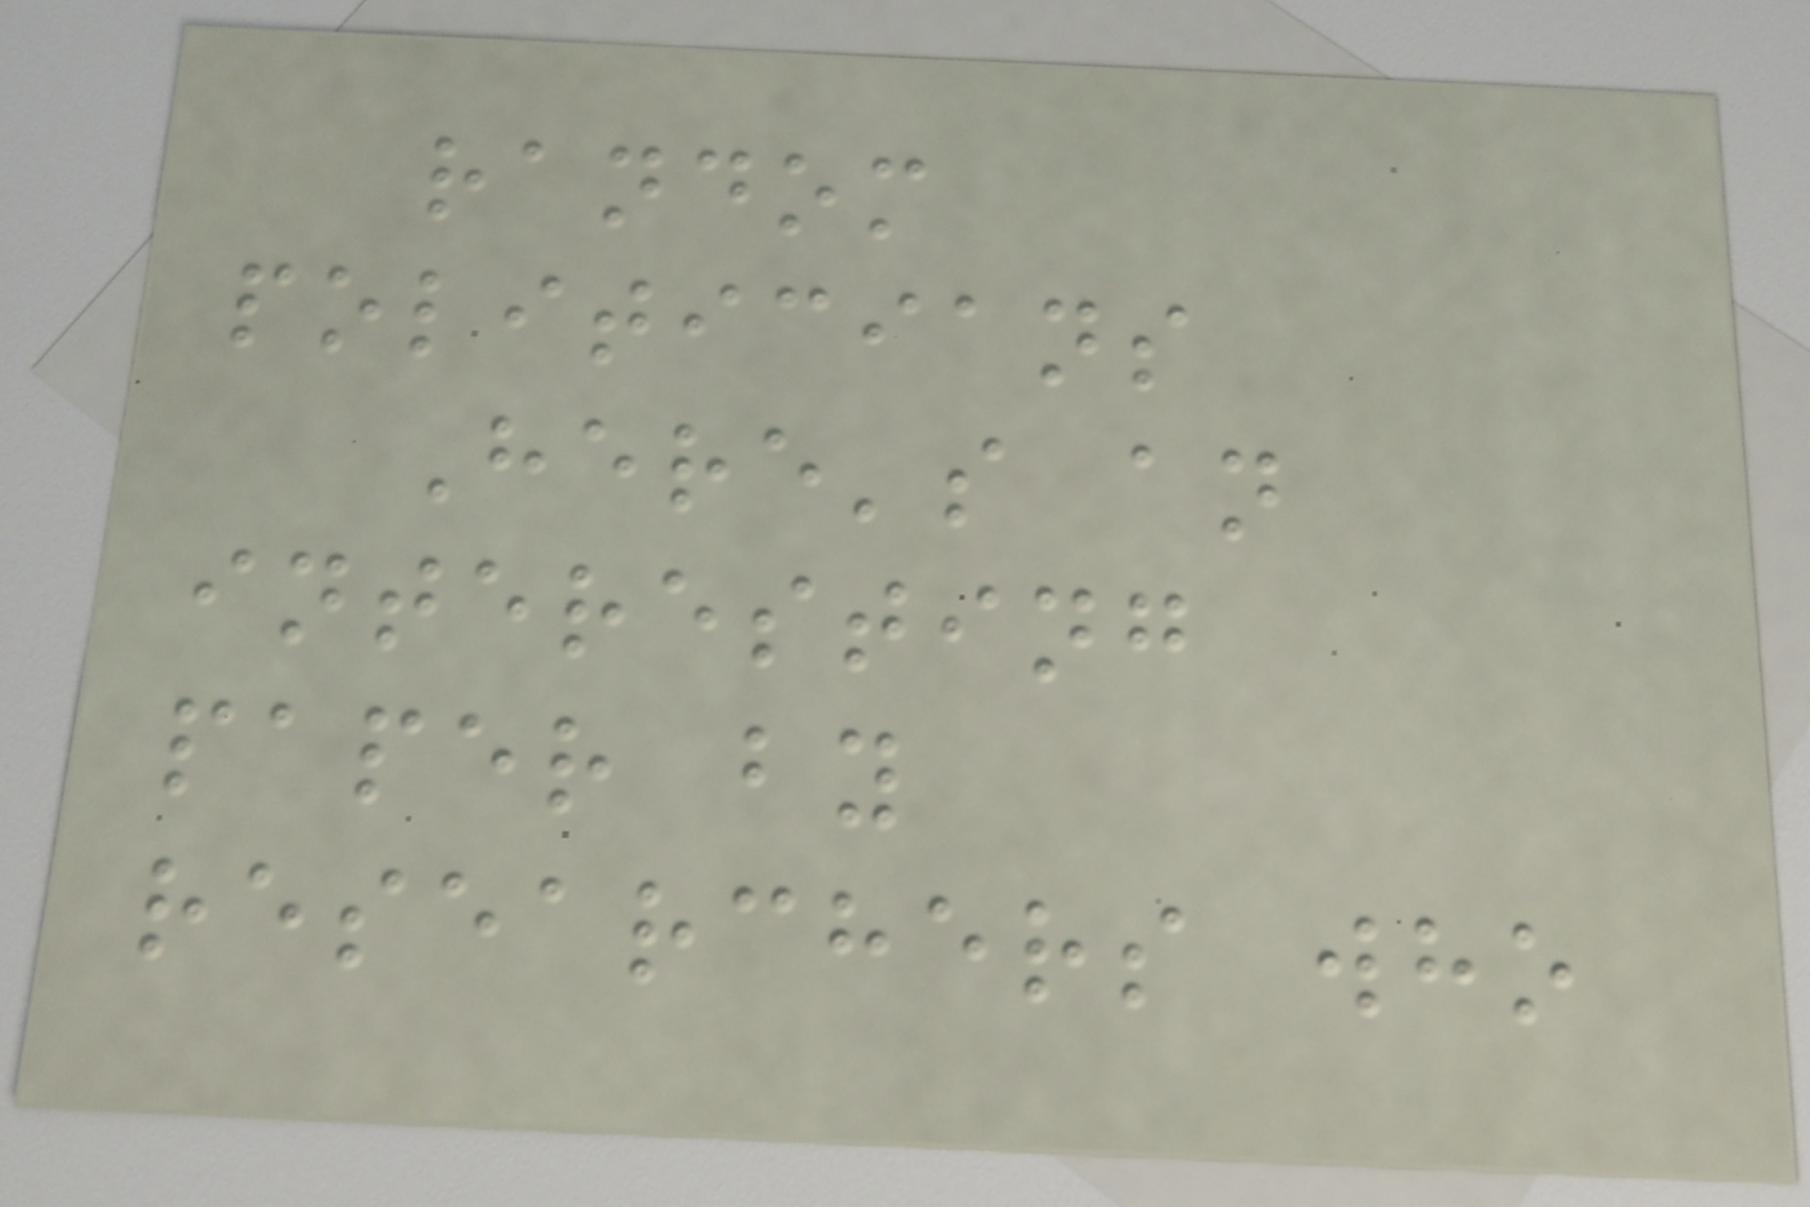random
politicians
Here's an
interesting
paper by
researchers who
